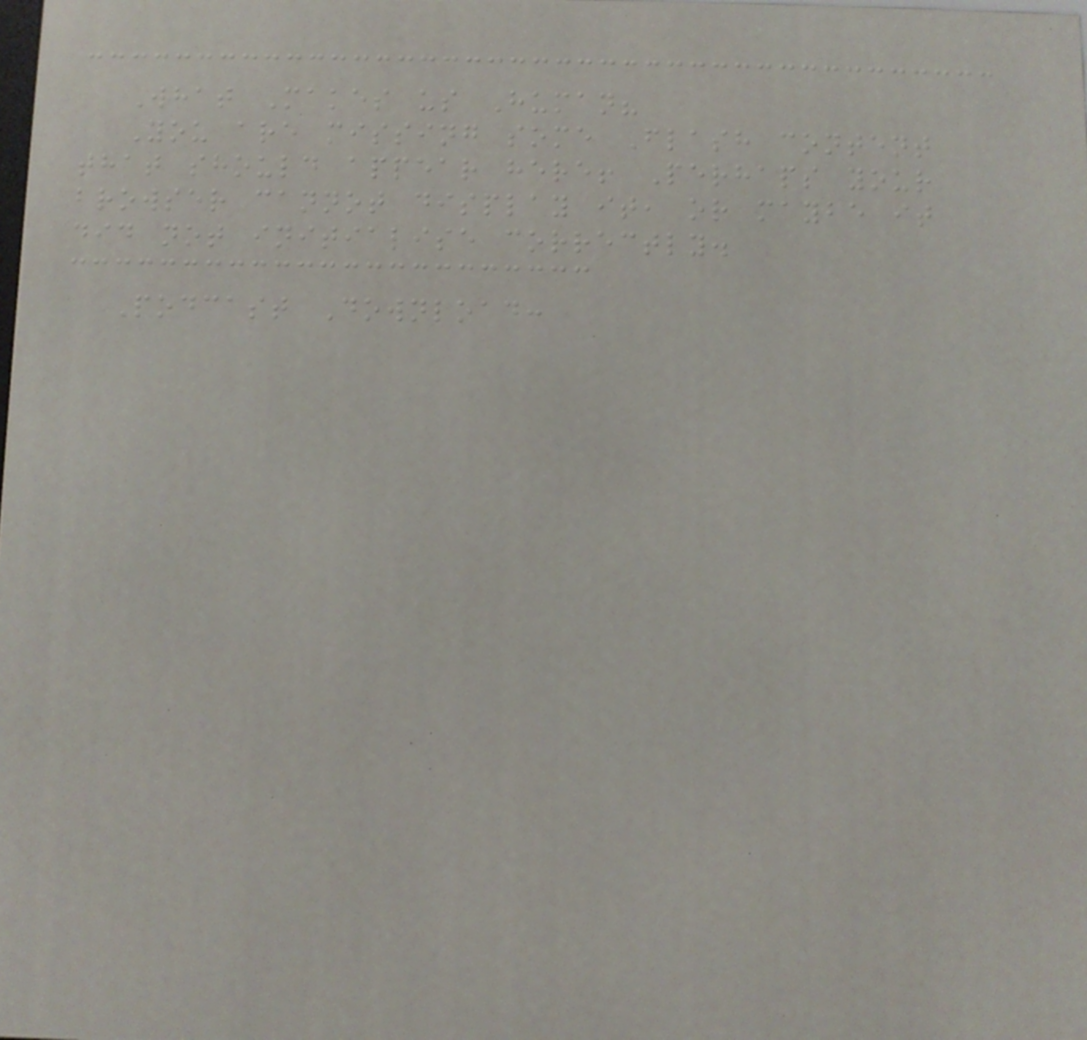What Makes us Human?
You are missing some Flash content
that should appear here! Perhaps your
browser cannot display it, or maybe it
did not initialise correctly.
Podcast Download:
